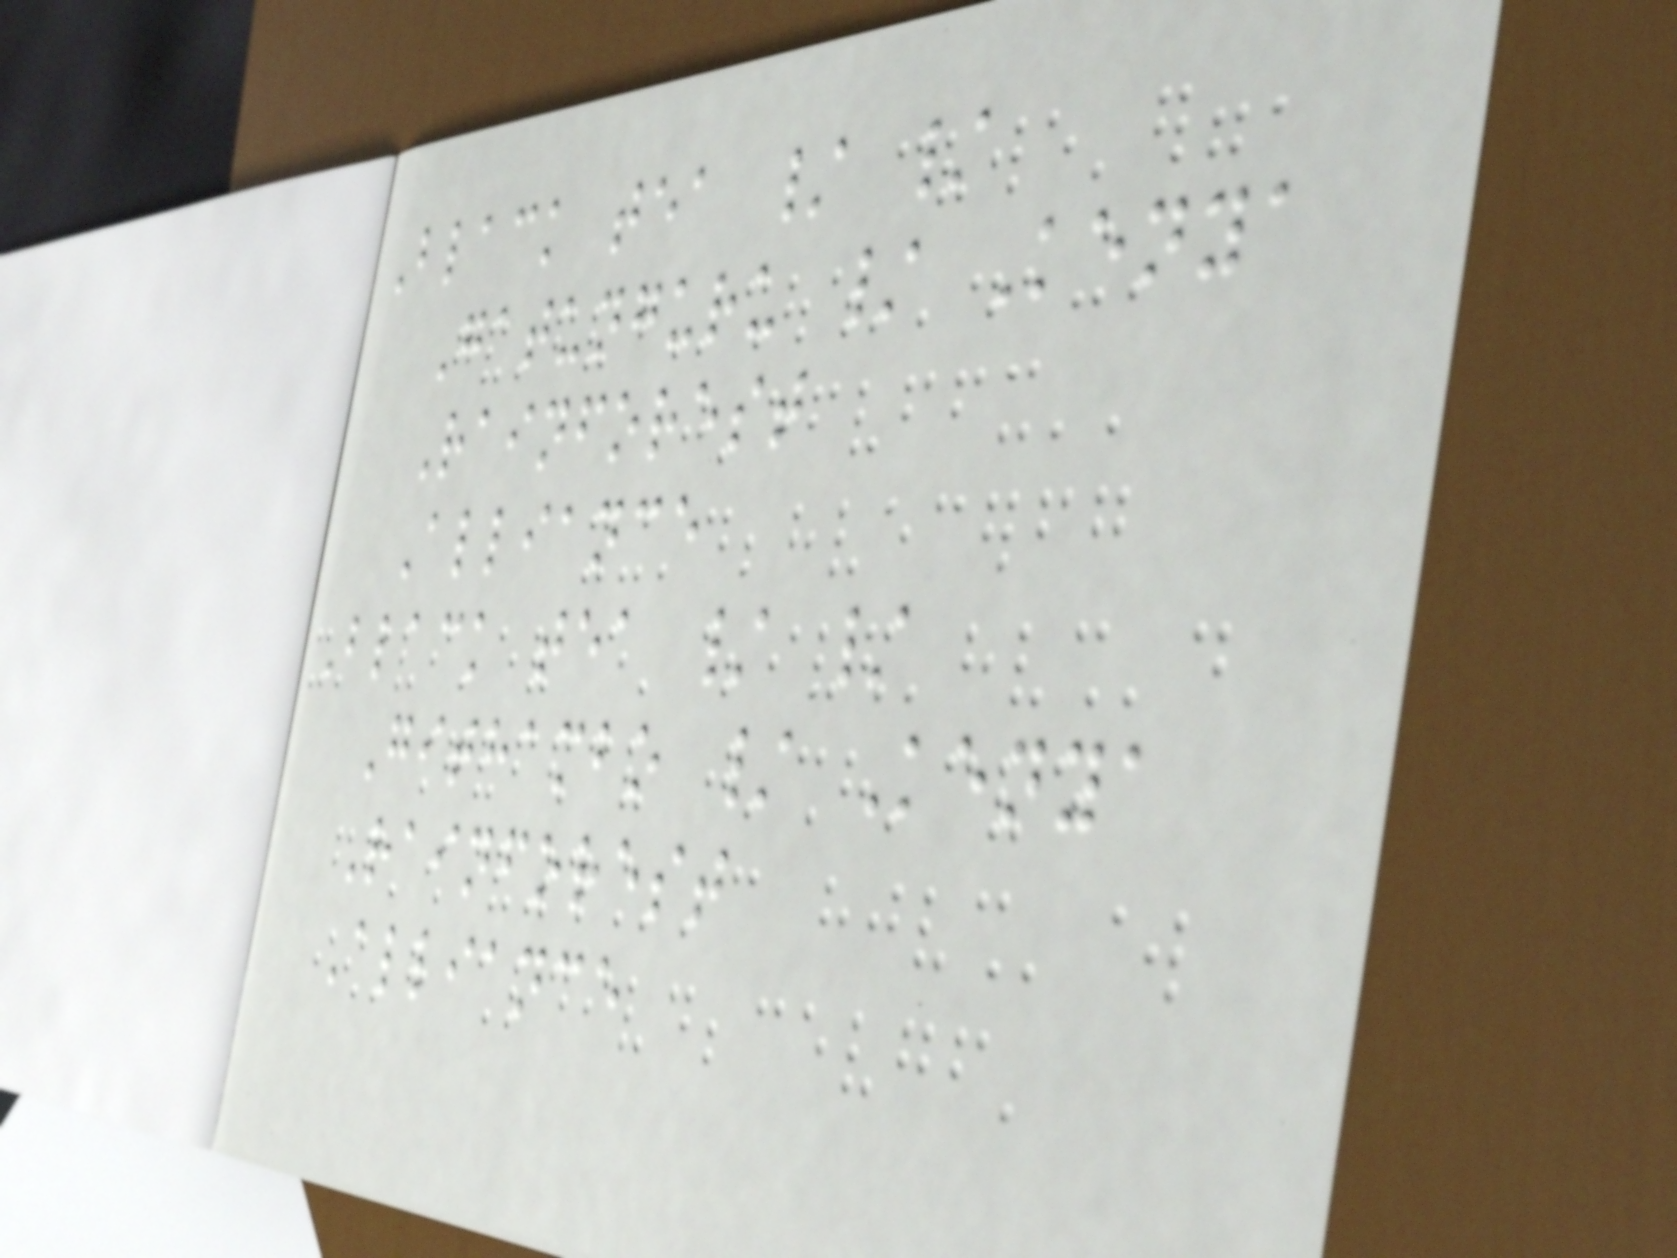Black tea / /
Gatunguru / Kenya
Rainforest
Alliance
Black tea / /
Githambo / Kenya
Rainforest
Alliance
